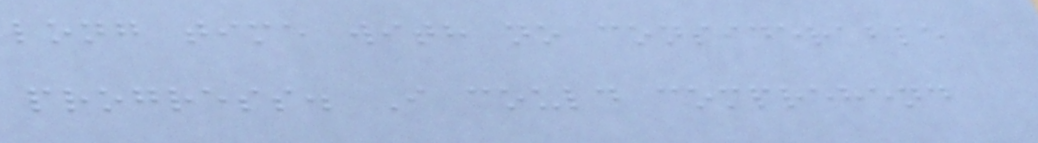long time with no considerable
progress. I could comprehend
